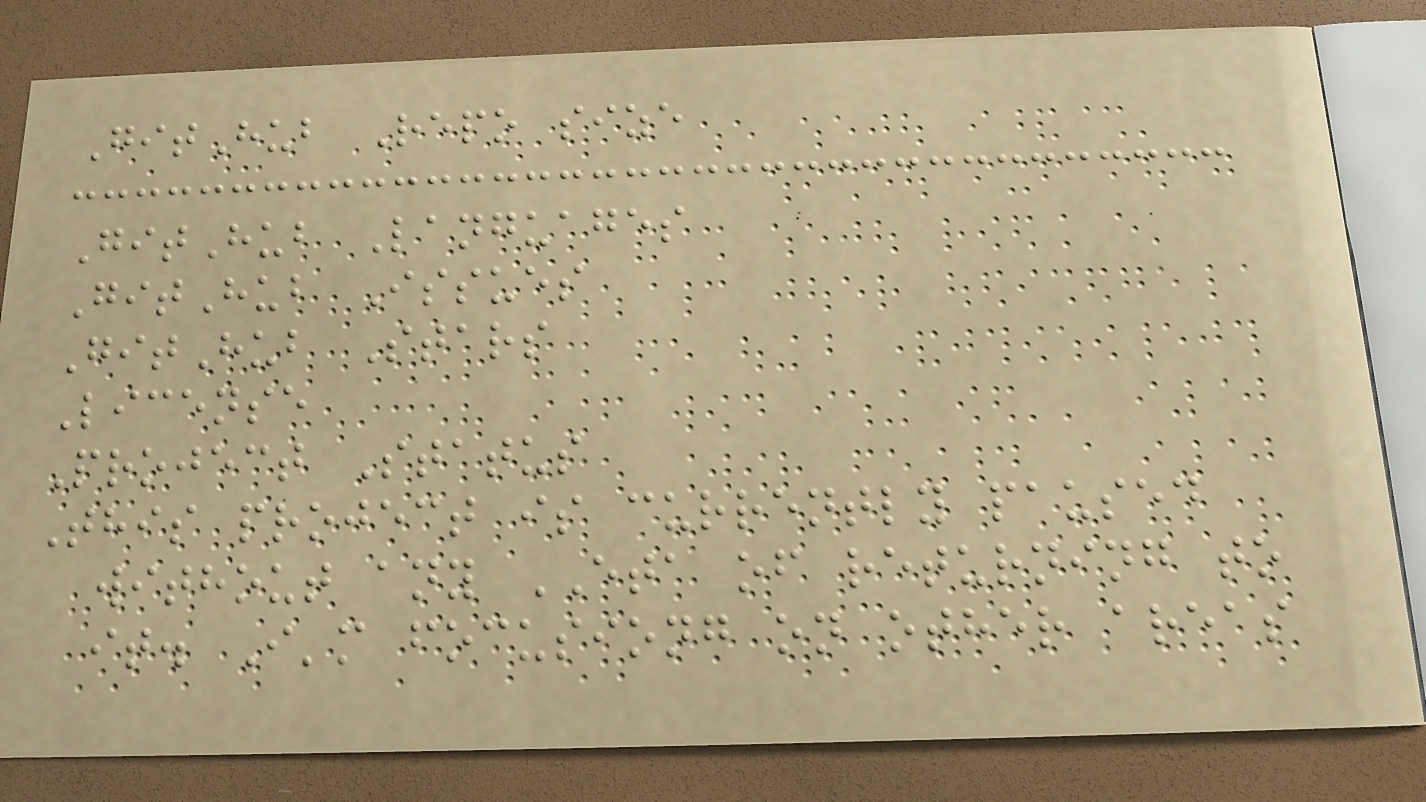GitHub Repo size
GitHub Languages
GitHub Issues
GitHub Stars
License
Project Status
This project is currently paused
without any ETA of returning to
it. I'm focusiong on other areas
